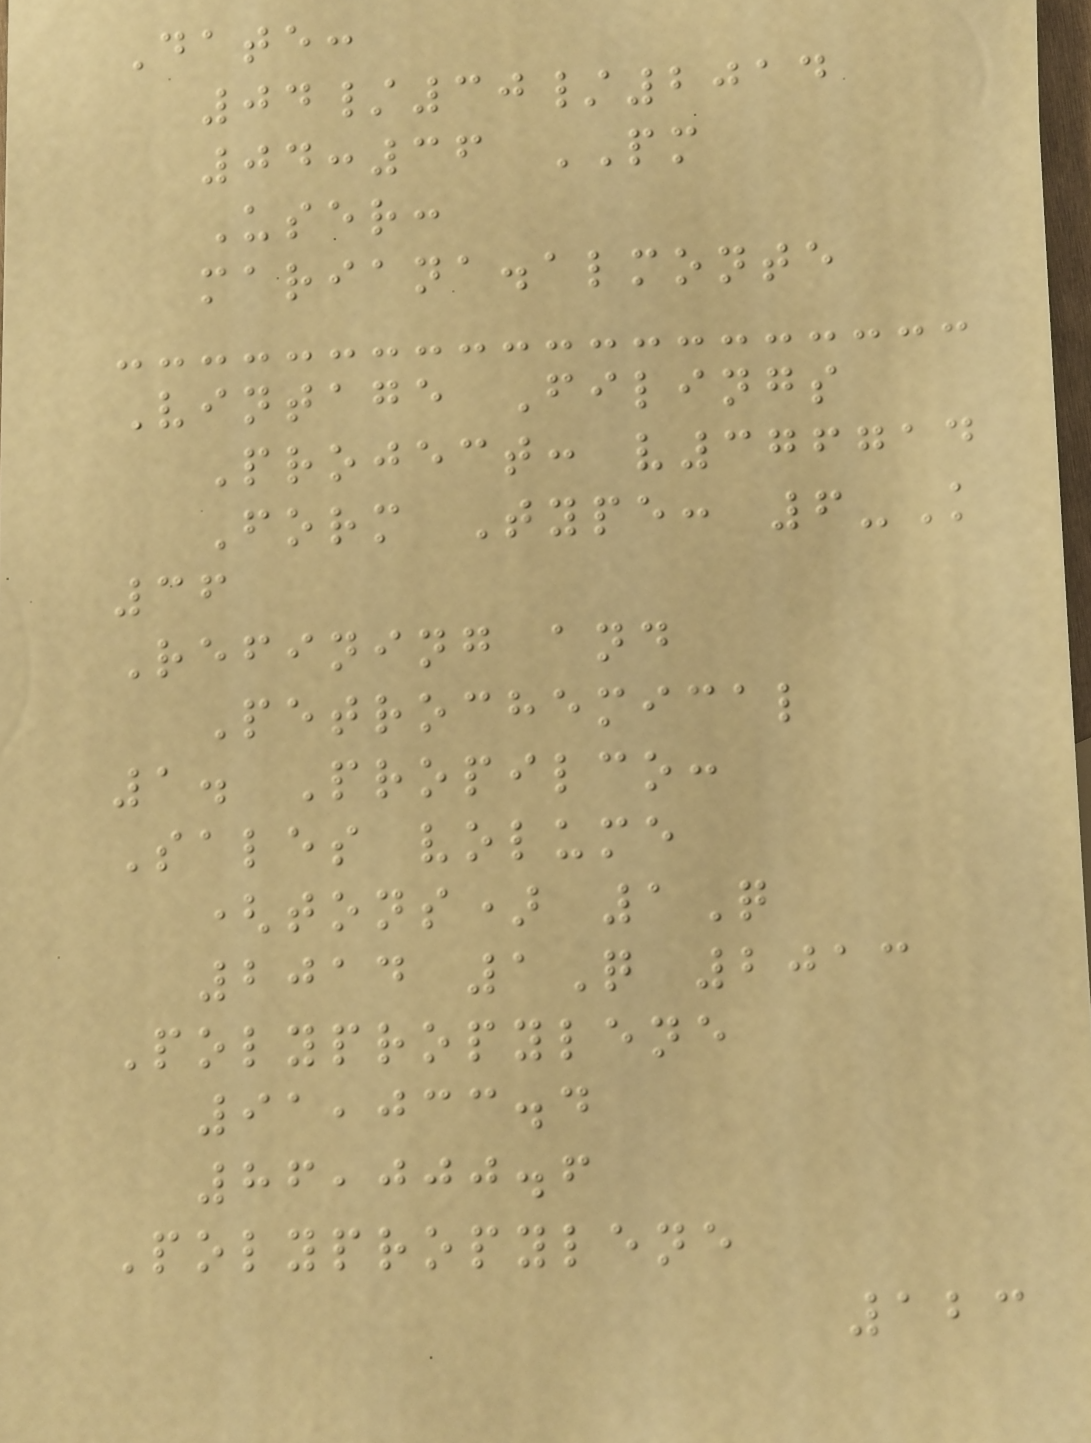Date:
04/30/2014
04:36 PM
User:
mariana.almonte
Vintage Filings
Project: v376714
Form Type: 6-K
36
Refining and
Petrochemical
1. Propilco:
Sales volume
(tons) 1Q
2014 1Q 2013
Polypropylene
91,033.4
86,000.6
Polypropylene
123
